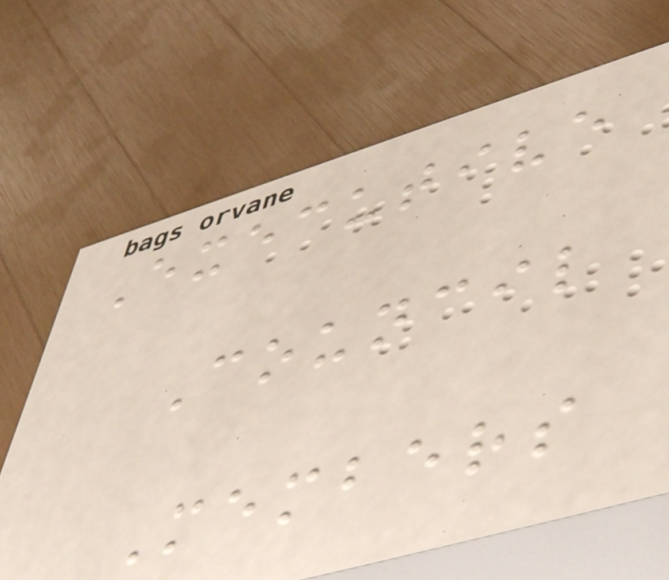Executive
Council
Members
